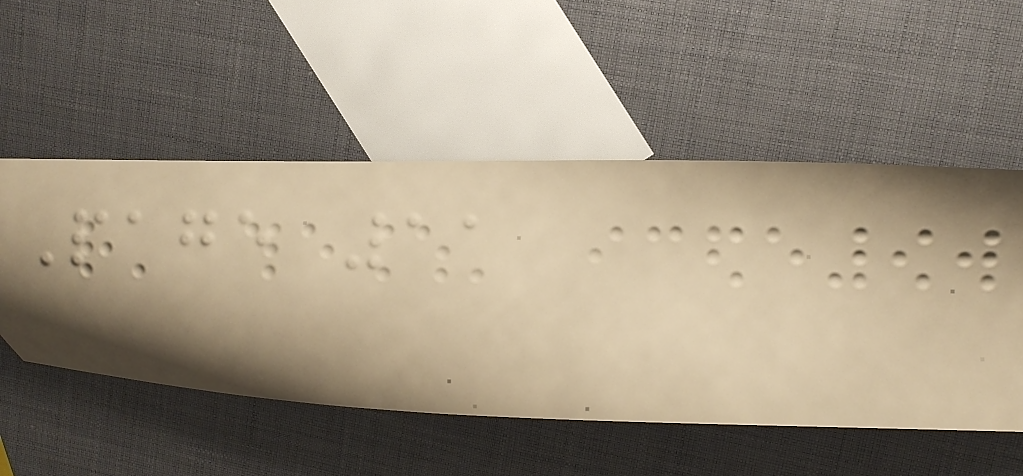Page 11
